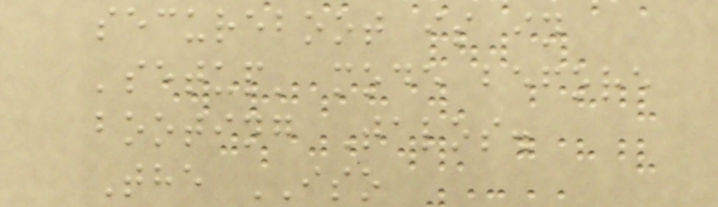secureboot is in
'setup' mode before
booting Talos.
The ISO
